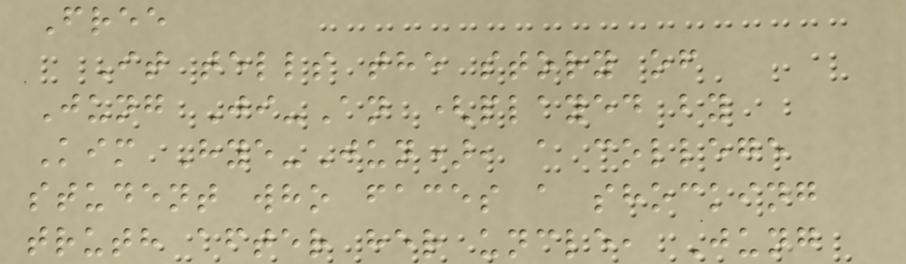Free
It tells the story of
Jung Ji-An (played by
Kim Hye-Jun), a college
student who faces a shocking
truth after her uncle, Jung
